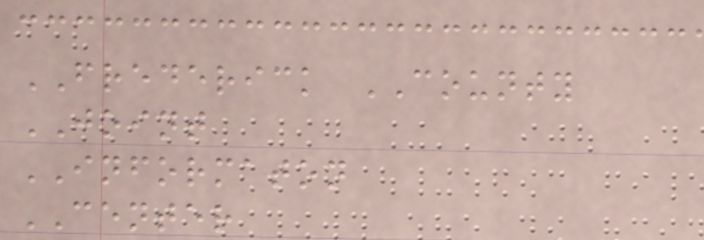FREDERICK COUNTY
JOINT
INFORMATON
CENTER
